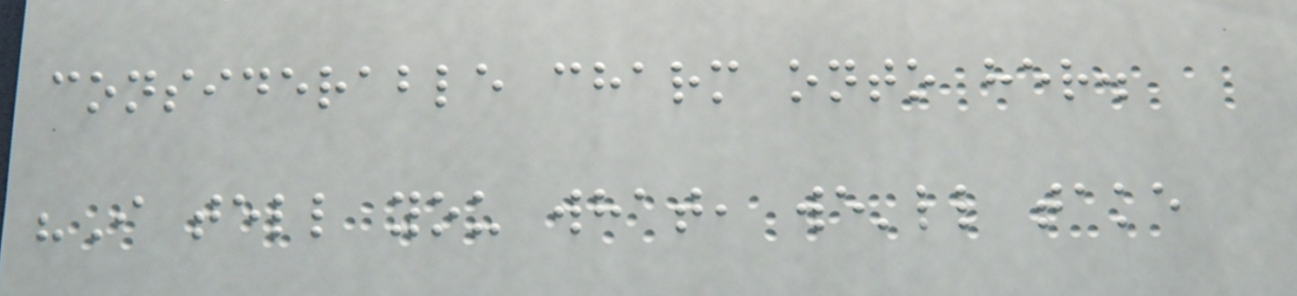considerable charm onto her.
"I tell you what, we'll take
